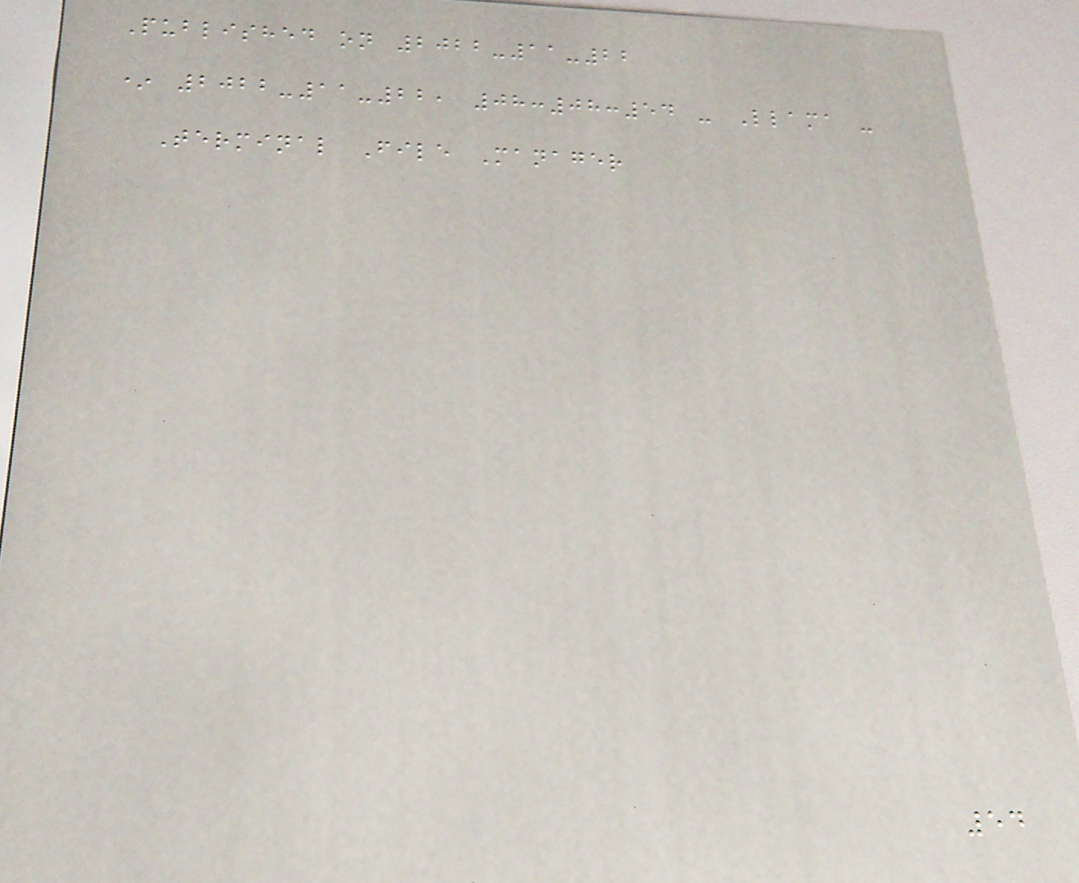Published on 2022-11-22
* 2022-11-22, 08:08:54 - Llama -
Terminal File Manager
54
